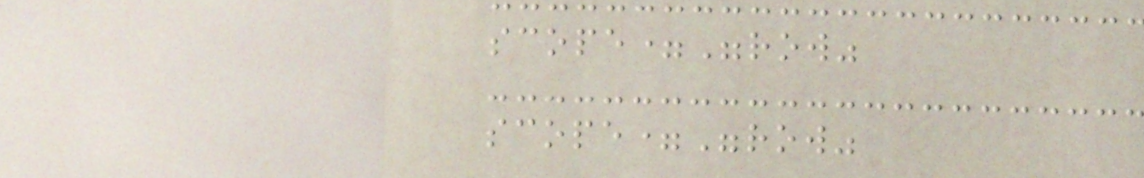scope="row"
scope="row"
